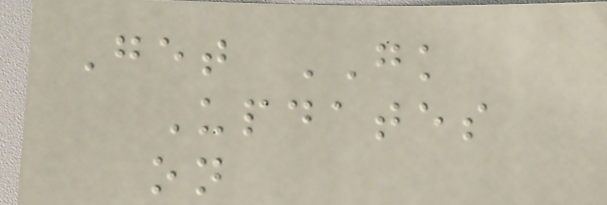Get GK
Updates
on
